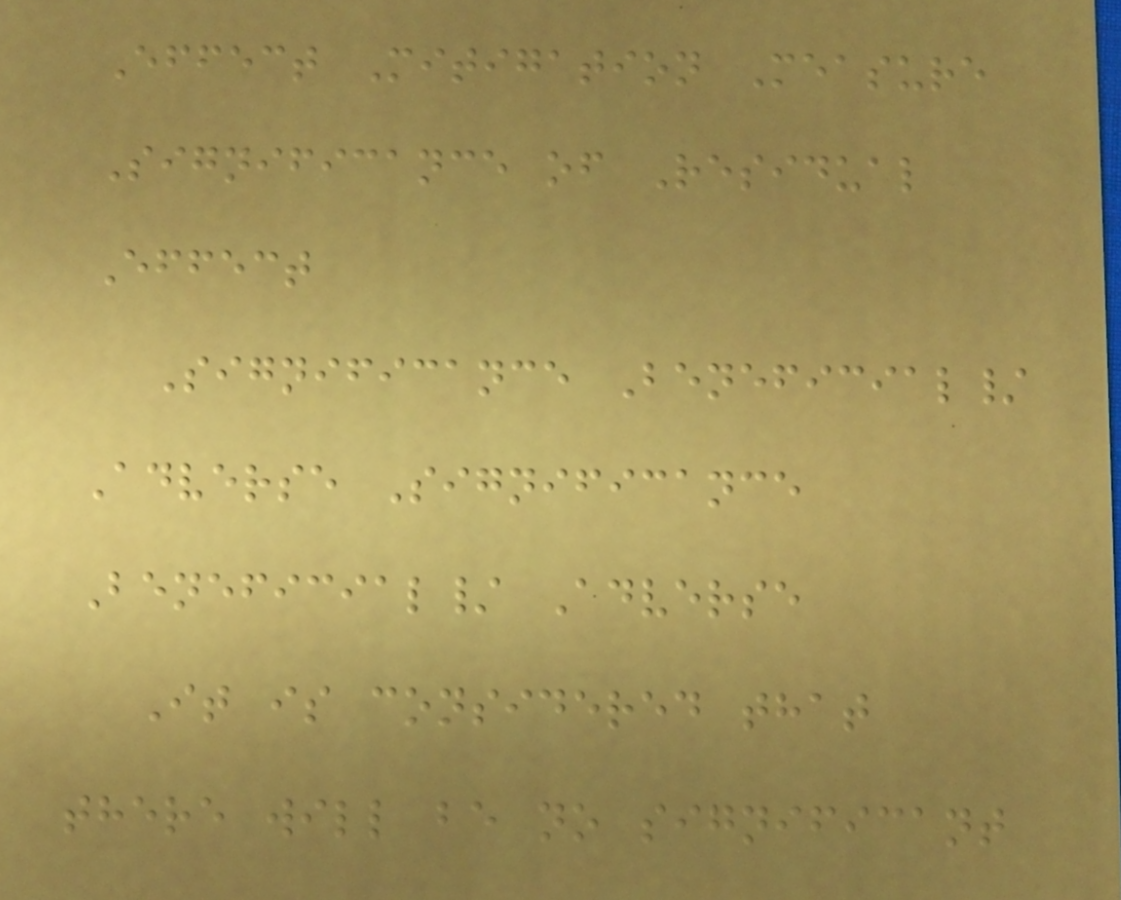Effect Mitigation Measure
Significance of Residual
Effect
Significance Beneficial/
Adverse Significance
Beneficial/ Adverse
It is considered that
there will be no significant
